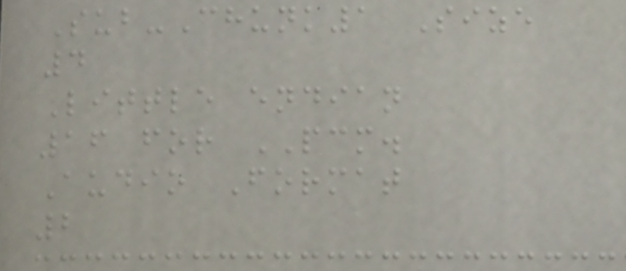Sub-Chunk1 Size
4
Little endian
16 for PCM.
Audio Format
2
